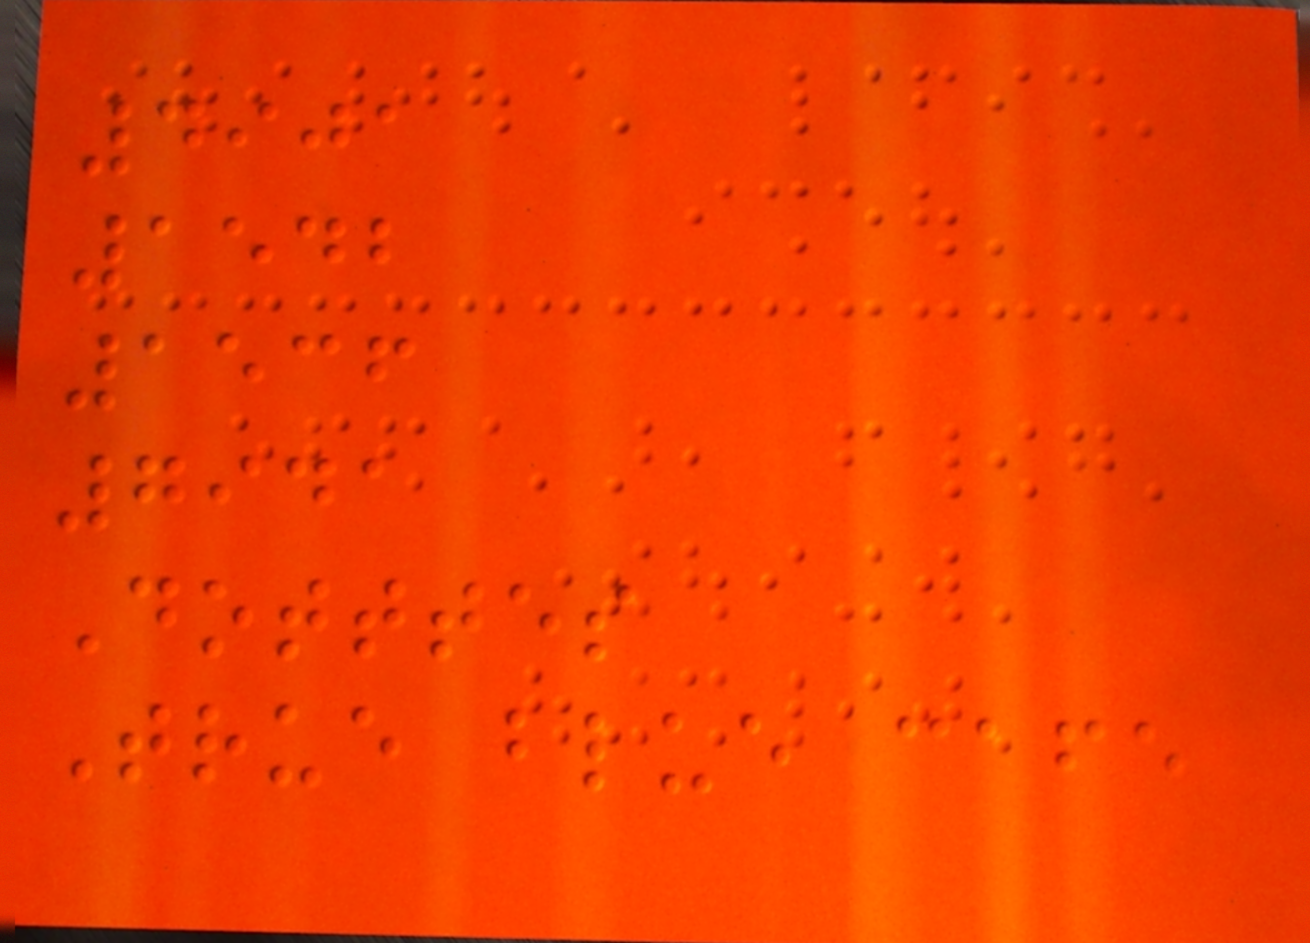4901
1542
1536
7941
Dotttes
True blue cafe
